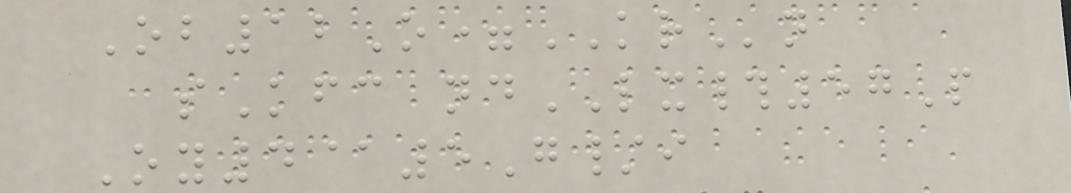Ob12O=KRn
sKfc ndLX#57P
Oy4@5G/i
